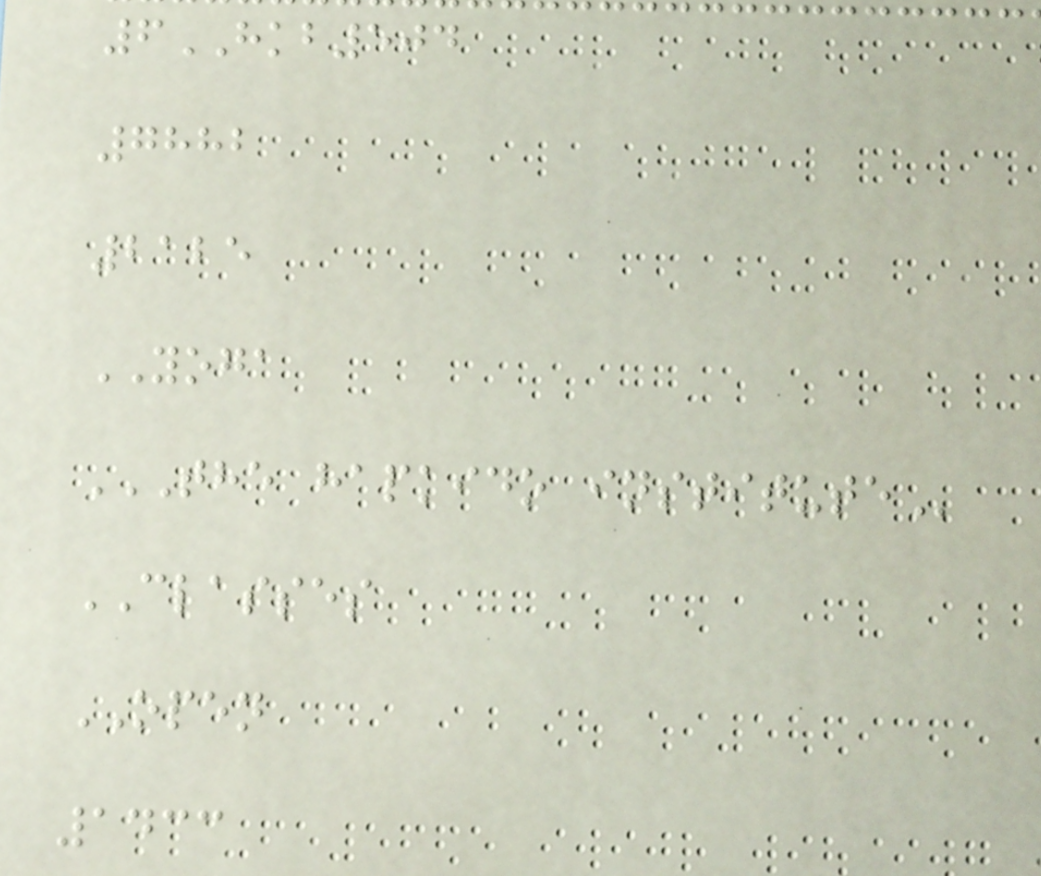6HKB504
7882
2125
YOGA
THE HAPKIDO INSTITUTE
CLASSES
OPEN
1433
